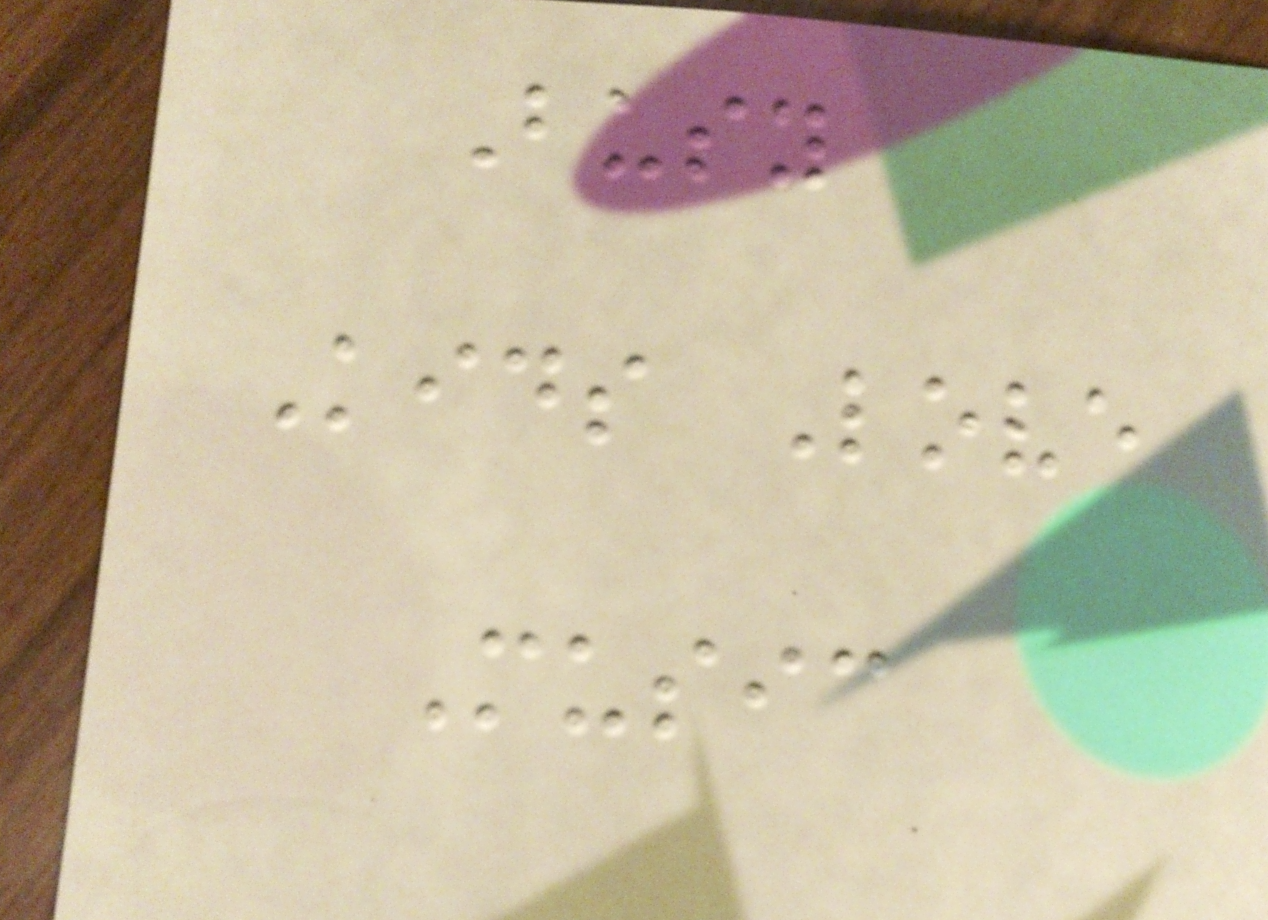Busy
Kids Love
Music
